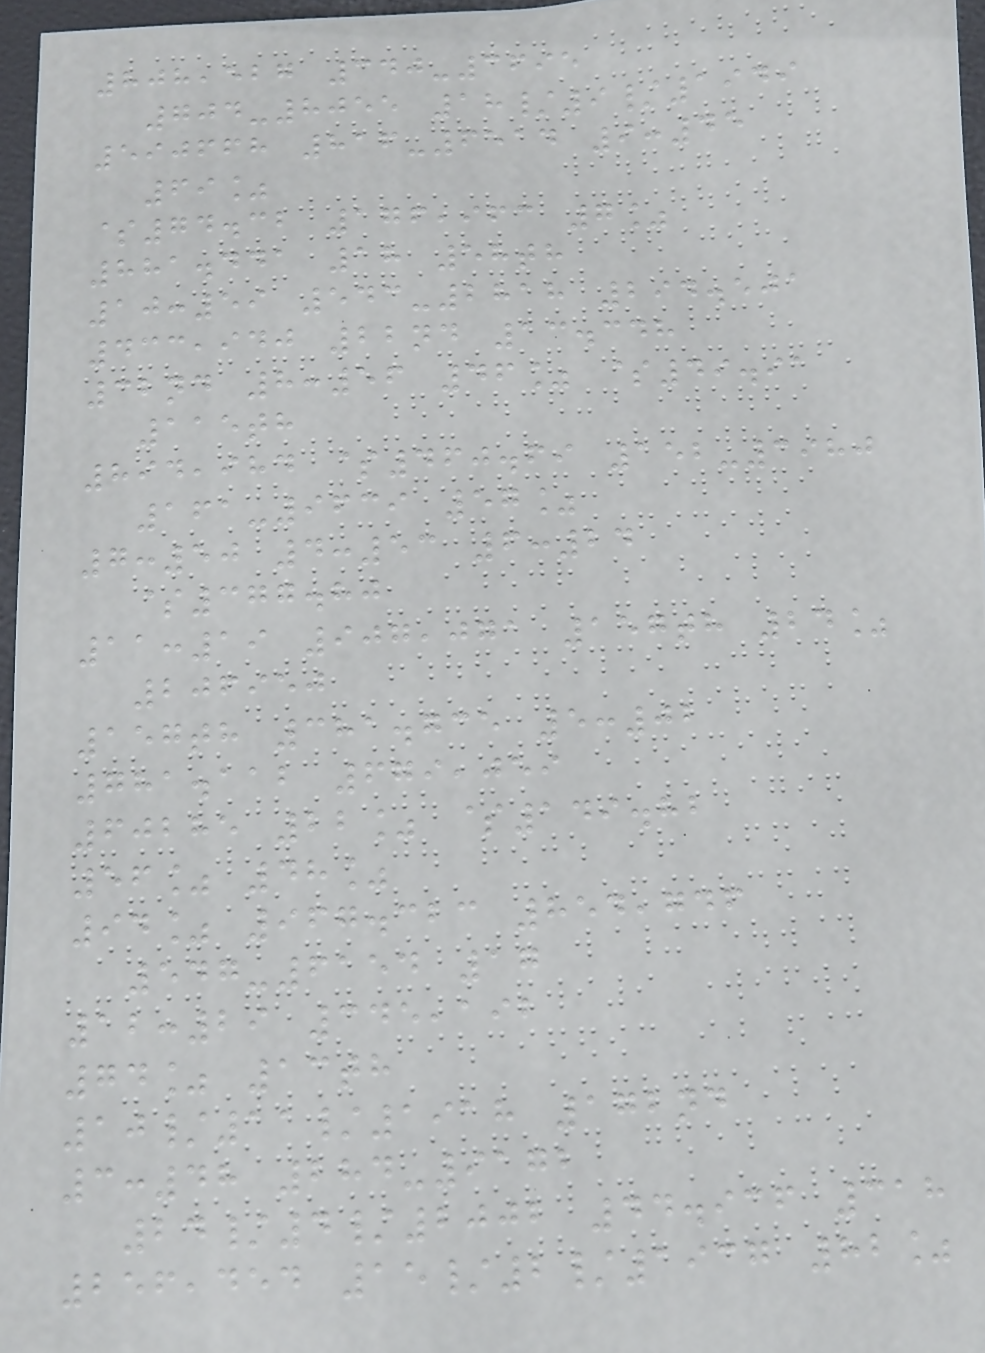808,527 340-3695
704-8055 18/9/1949
590668 816-6514 9:45
69%
$74.32 176,963 7%
881.441 18 58th
10:59 543-2818 294.501
433,940 22nd 13.348
32nd 8:56 46% $49.91
115th
894,984 $460.69 152-3980
161-9639 57%
7:50 4:53 6:24
$377.80
11:19 907,071 157th 24%
206950
157th 381.735 5:02
781.112 679,059
60285 22% $149.82
56% 48%
94% 967.323 854,746
547-6154 17
12:29 345,192
74% 13th
10/11/1918 172nd
3:48 284-9172
24/4/2002 44.936 318
256,454 15/2/1937 82%
